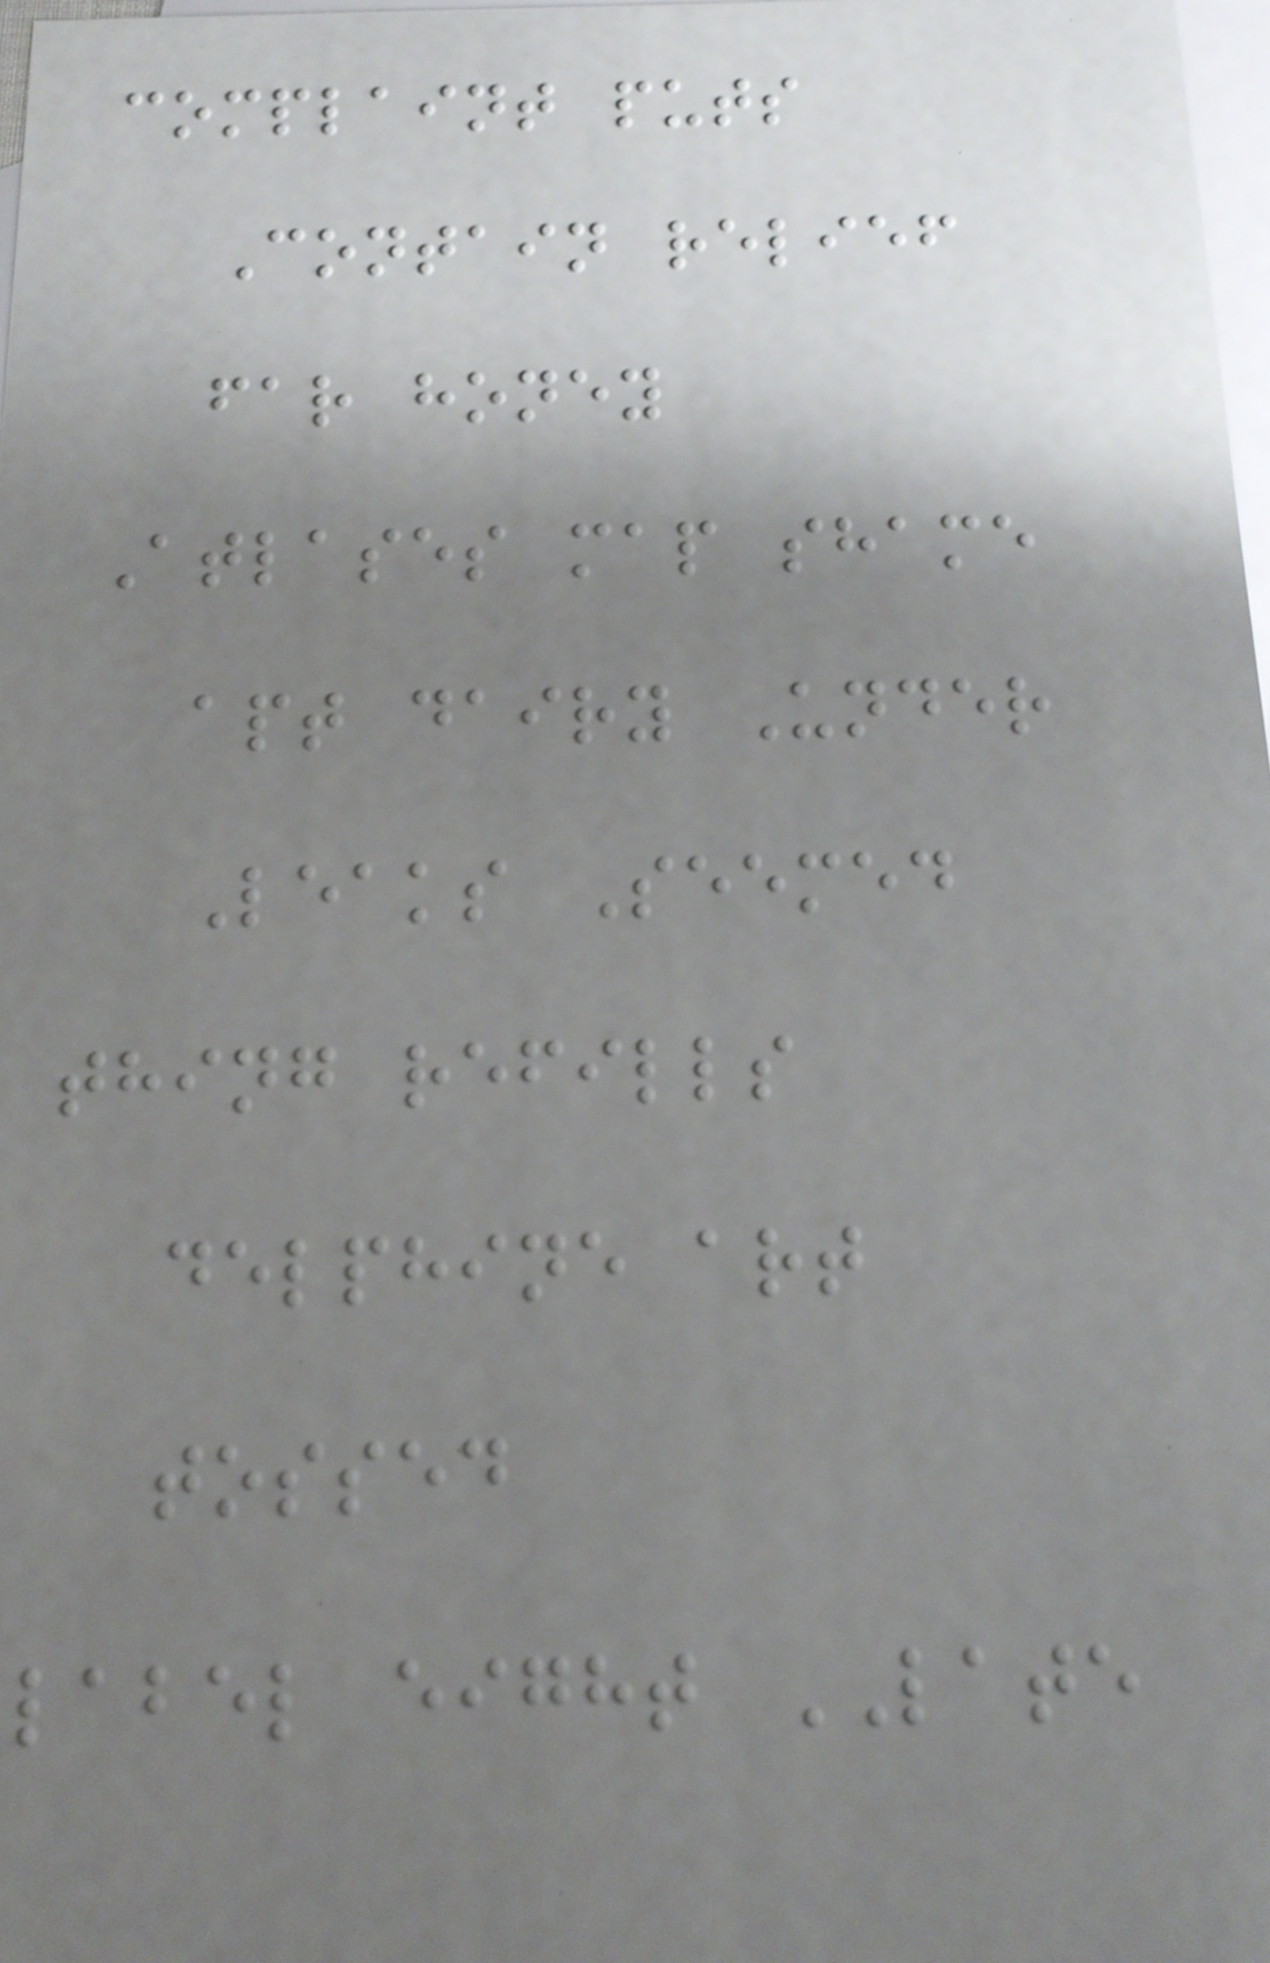complaint puts
Contain relief
far honey
Atlases map shame
apt dairy Under
Leaks Seemed
thing refills
delphine art
tossed
label eight LATE
